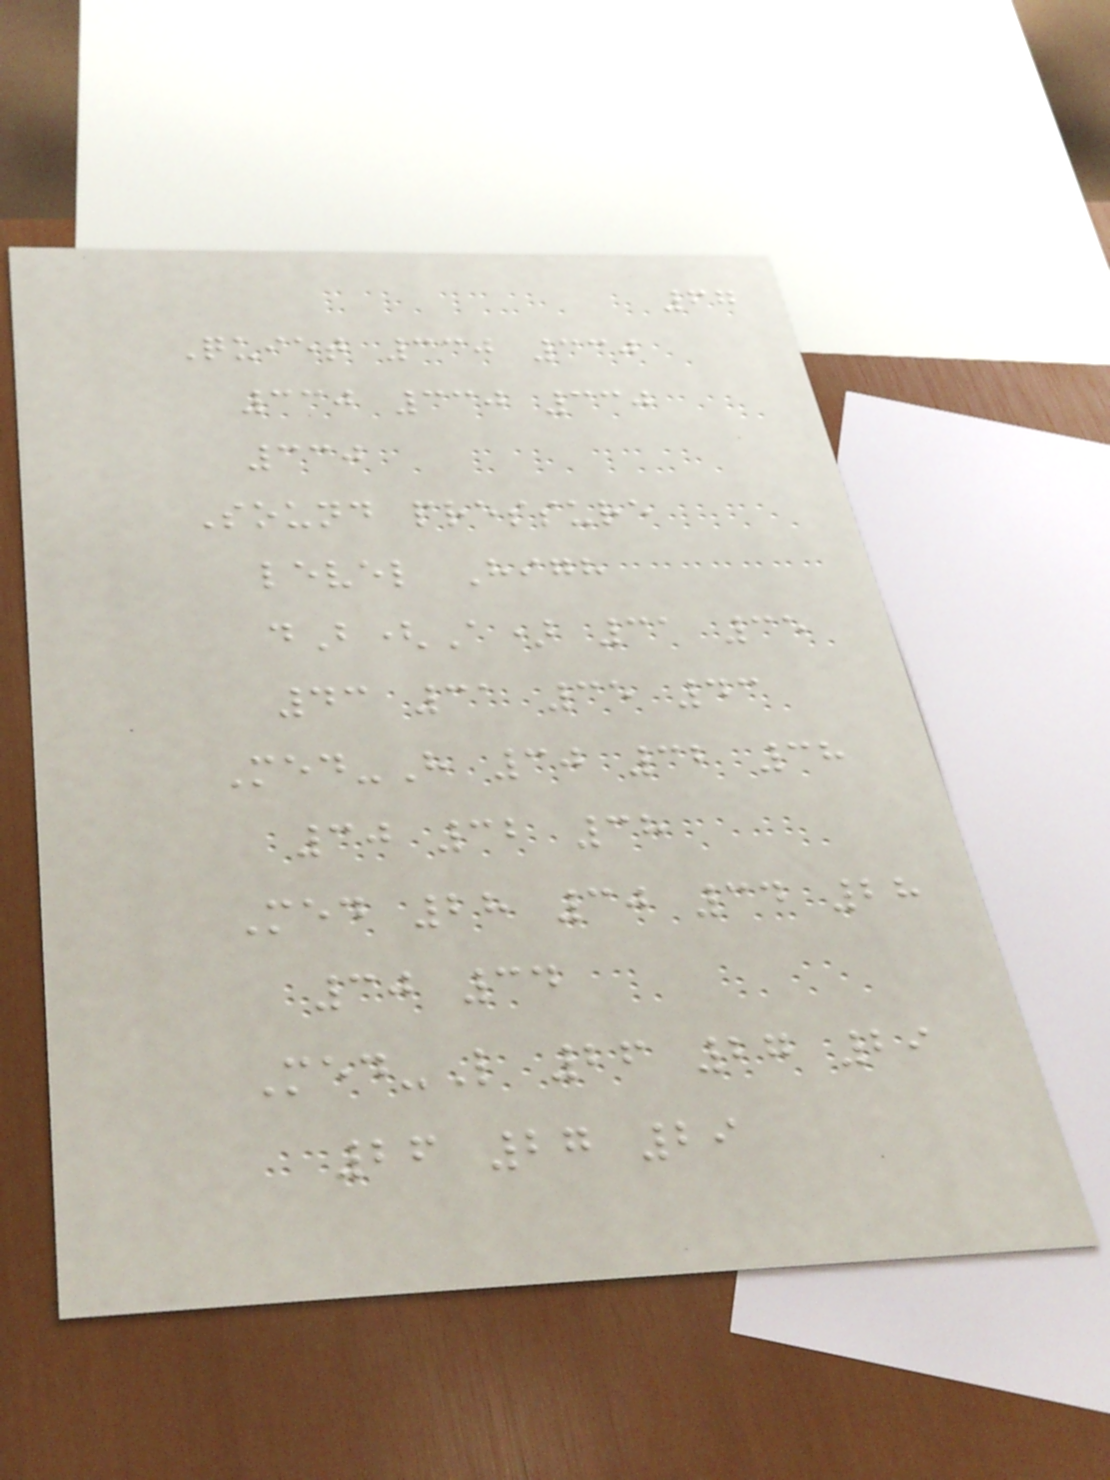67
Quiet 330 330
330 330 330
330
Sound pressure
level High
dB(A) 31 35
43 31 35 43
Med-H 30 32 38
30 32 38
Med 28 30 34 28
30 34
Med-L 26 27 29
26 27 29
